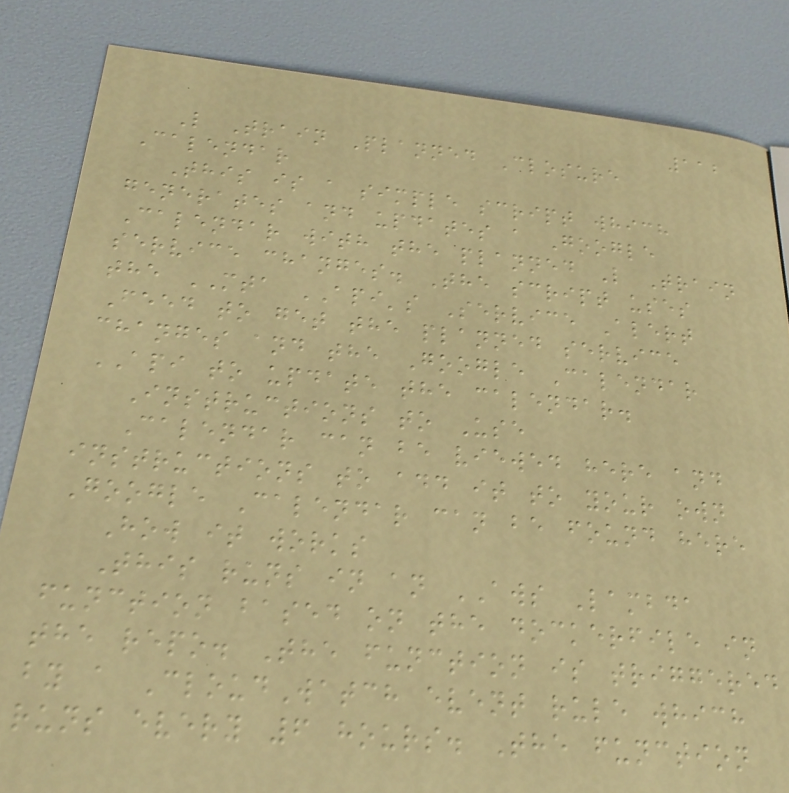112
L Train Planned Closure
Calendar
This is a simple script which
generates and updates a Google
Calendar with the planned L Train
service changes. The script uses
the MTA API's Service Alert
Feed to get the planned service
changes and the Google Calendar
API to update the calendar.
Instructions to Use
Calendar can be viewed here and
instructions to add it to your own
Google Calendar can be found here
How it works
This runs in an AWS Lambda
function based on the dockerfile in
the repo. The function is triggered
by a CloudWatch event rule which
runs every 6 hours. The function
